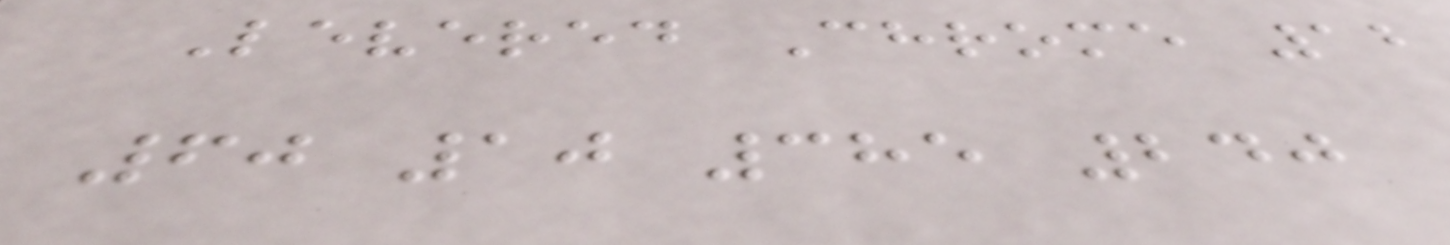Levered Chrome 12
60 10 385 240
